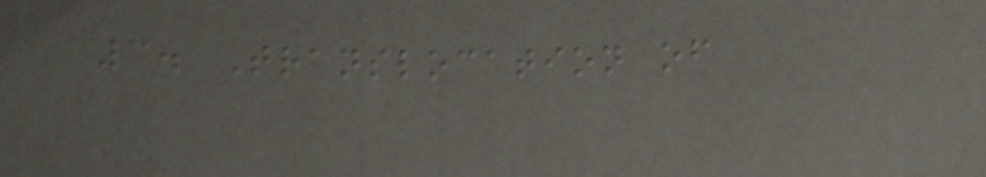3. Translocation of
